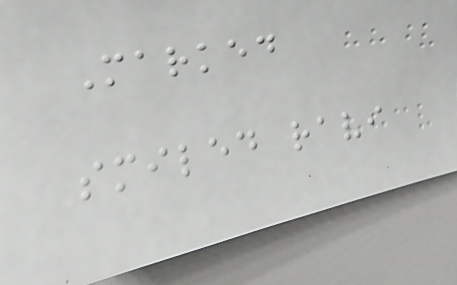Marked
smiled ravi
